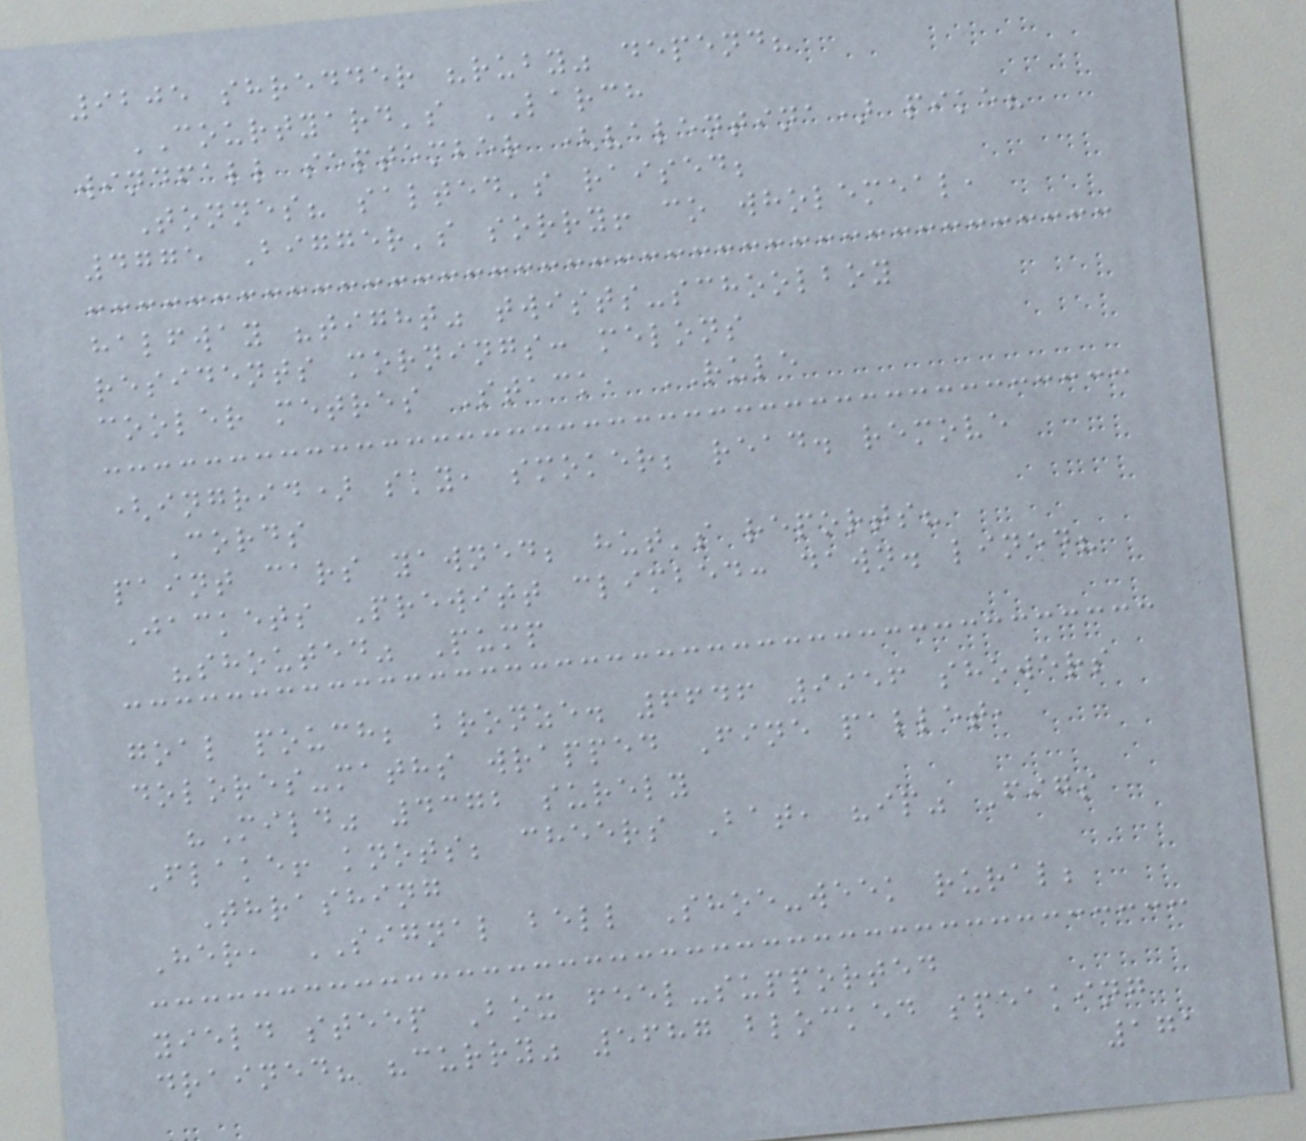9205 shredder "ruby" depend?
COURTYARD's LARCH
windfall september (valentina) pike?
Tonnes? salted's raised;
4775 Bigger's sorry! co wholemeal,
halfway "tight" twists-schoolboy
residents mornings: melons
cooler metres Stack, RULE
(ingrid) sky, smoker; read. remove
Cords
paint cars yawned; hut's reports?
Jackets Prewitt climbed: dawn. lined?
"shouted" Pump
goal pouch; bronze. 6646 9956 showers
dolores-maths wrapped Fine pallet,
"Mild" 4372 surely
Flake! knots; cheers Bat, "ip" Figs
Thrashing
Her, SIGNAL bell Shoe-week rural;
yield steep Box feel-supported
drained? "curry" 5687 blocked speaking
171
